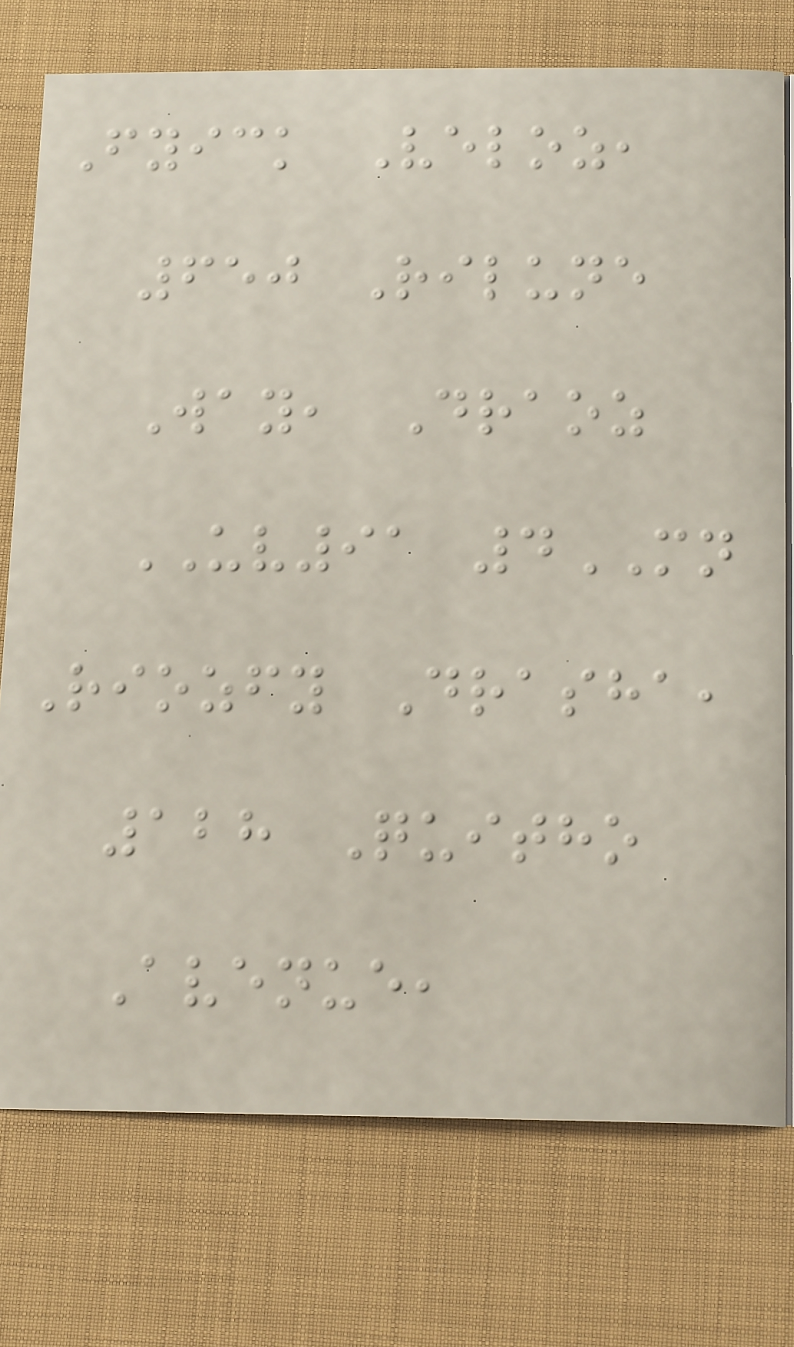Fyick Veloz,
650 Rilune
Way, Draoz
UV91 4MN
Riozfy Drasha,
128 Quitho
Avenue,
